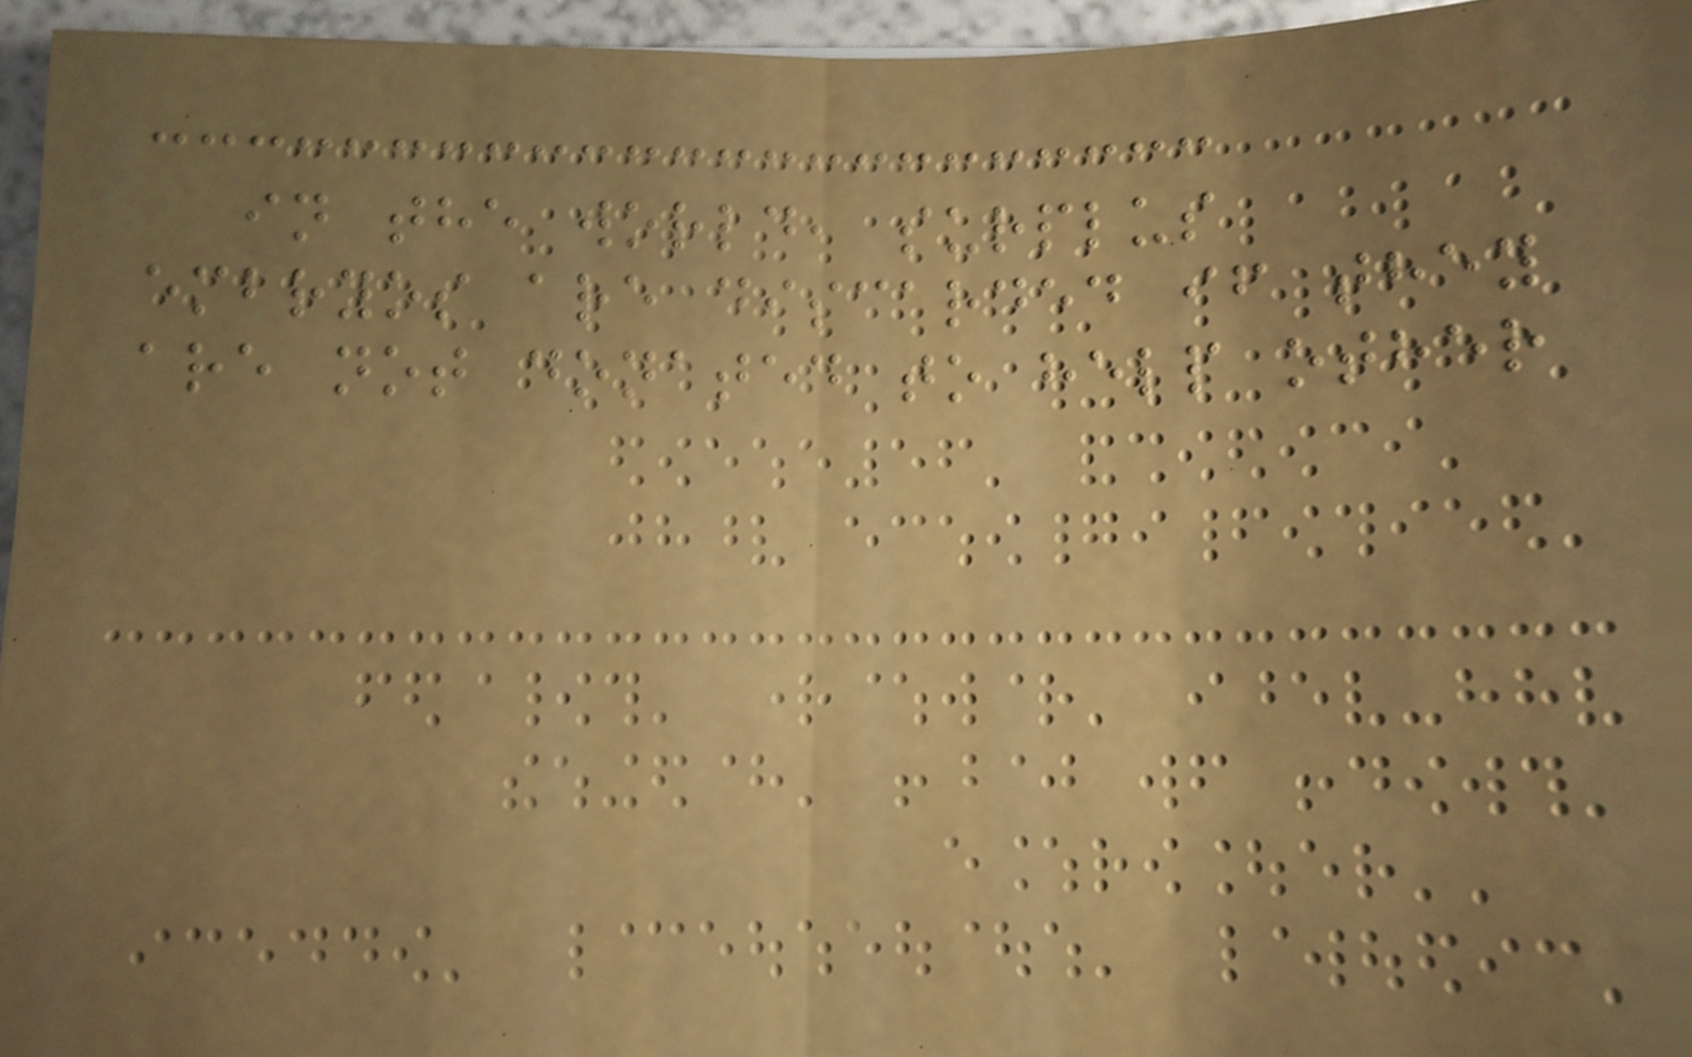in the world, surplus
embryos are discarded if they
are not donated to help other
